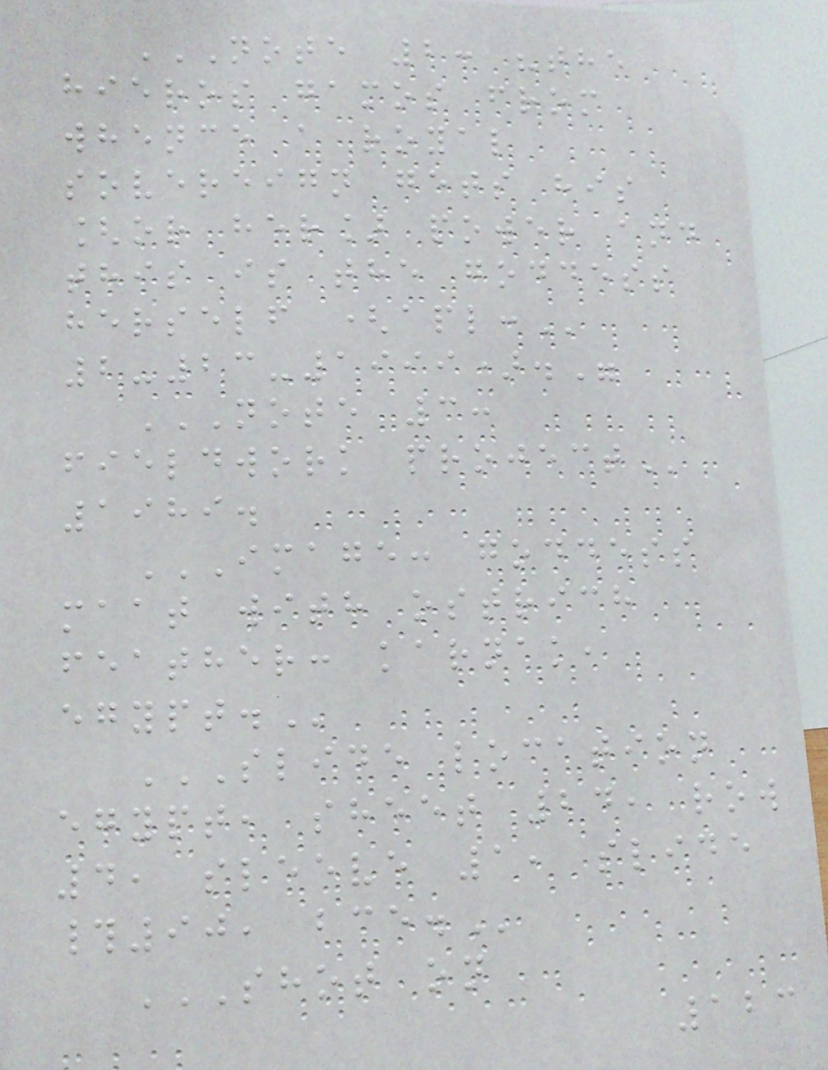NOTE 2: "THE
HIEROS GAMOS FROM
WHENCE A ROYAL
SOVEREIGN GETS HIS
[OR HER] POWER AND
THIS IS THE GODDESS
HERSELF (APL:
2-23-1999)."
NOTE 3:
FIELDWORK PROJECT
1989.
IMAGE: GODDESS
MAAT WITH OSTRICH
FEATHER: KARNAK,
EGYPT.
SLIDE LOCATION
EGYPT, SHEET 24, ROW
4, SLEEVE 1, SLIDE
#90, BCE.
SHOT ON
123
